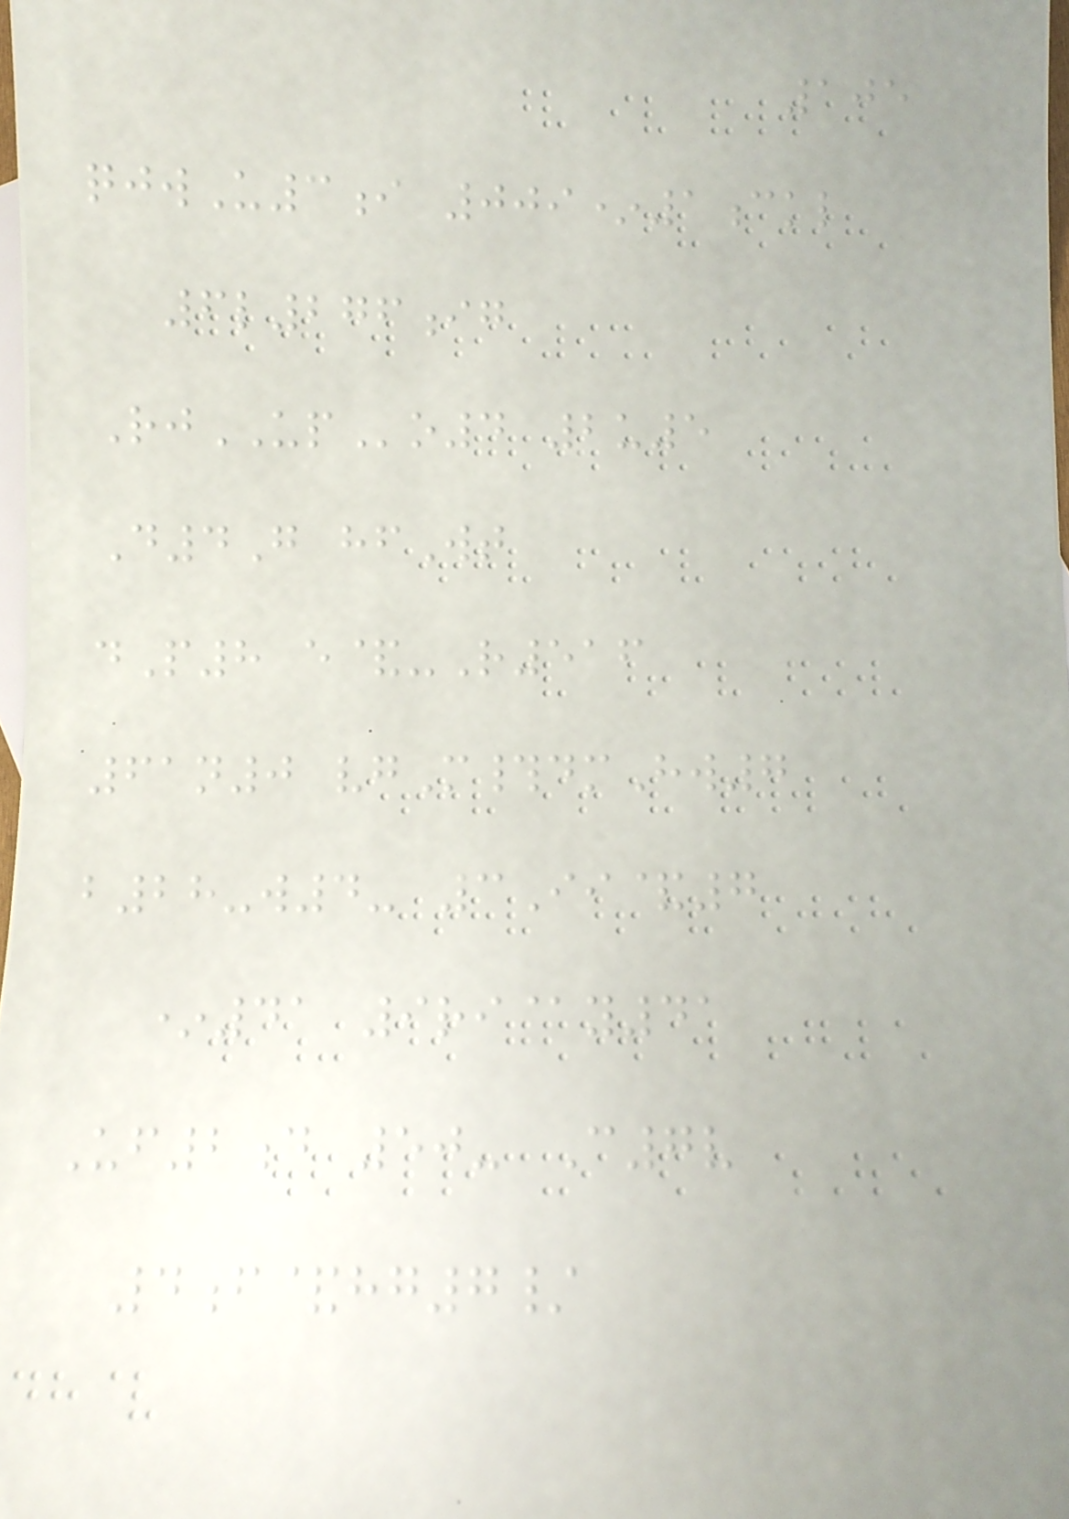105
qjwU3i 009*1ckl
6l276ig
RjUPo4 2u5
D4G hfWt
dP8 e&-R516
61n0 vgM#dmHw7
b28-w4- 3Ii&7
*41 9ri@y41
Uf2d 50- C7v
4f&hg7/
